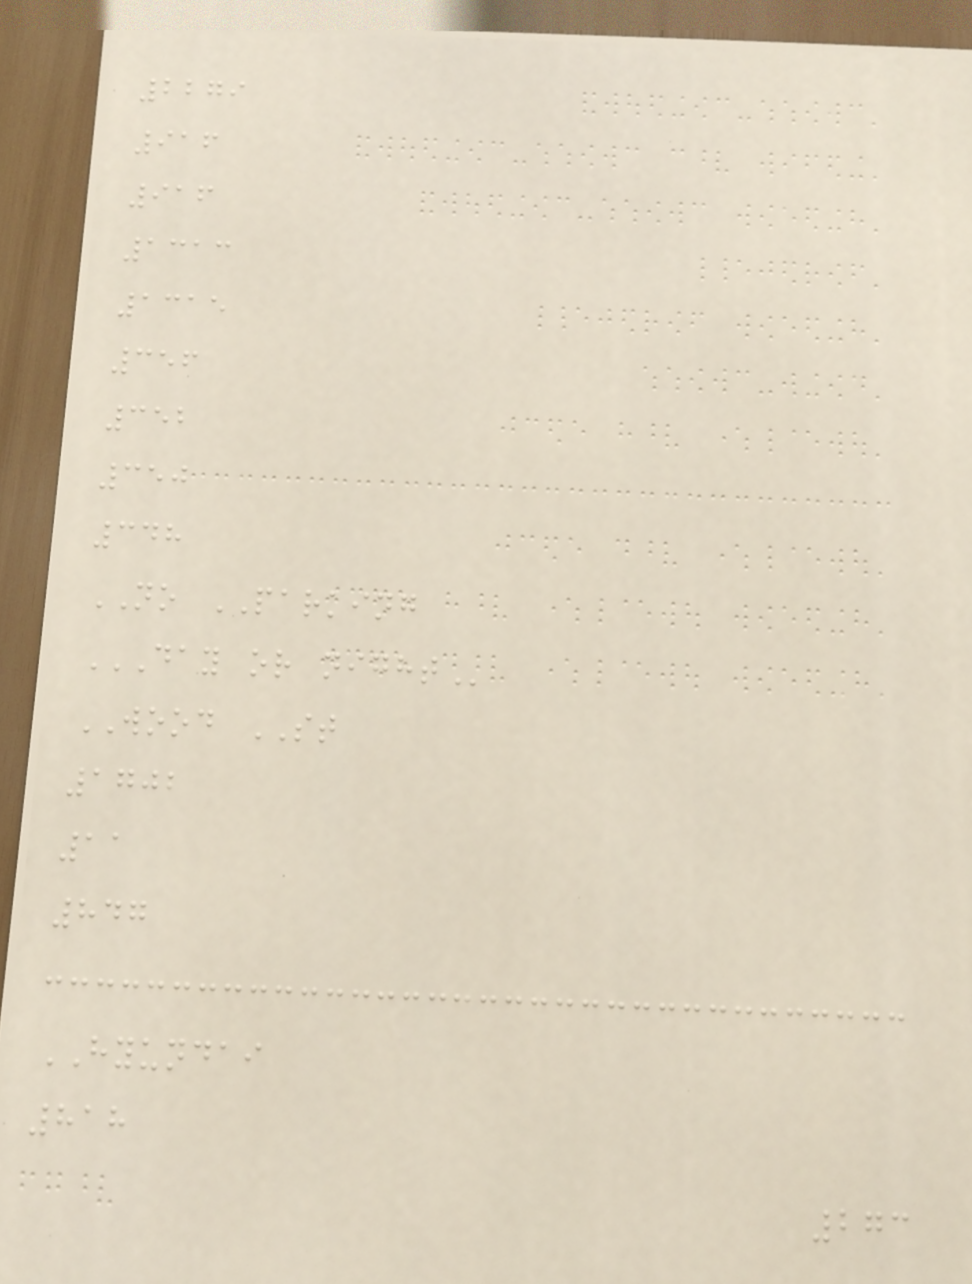2279
916
916
1313
1315
356
352
350
348
NO PARKING
DAY OR NIGHT
WOOD ST
1702
11
847
HYUNDAI
818
273
